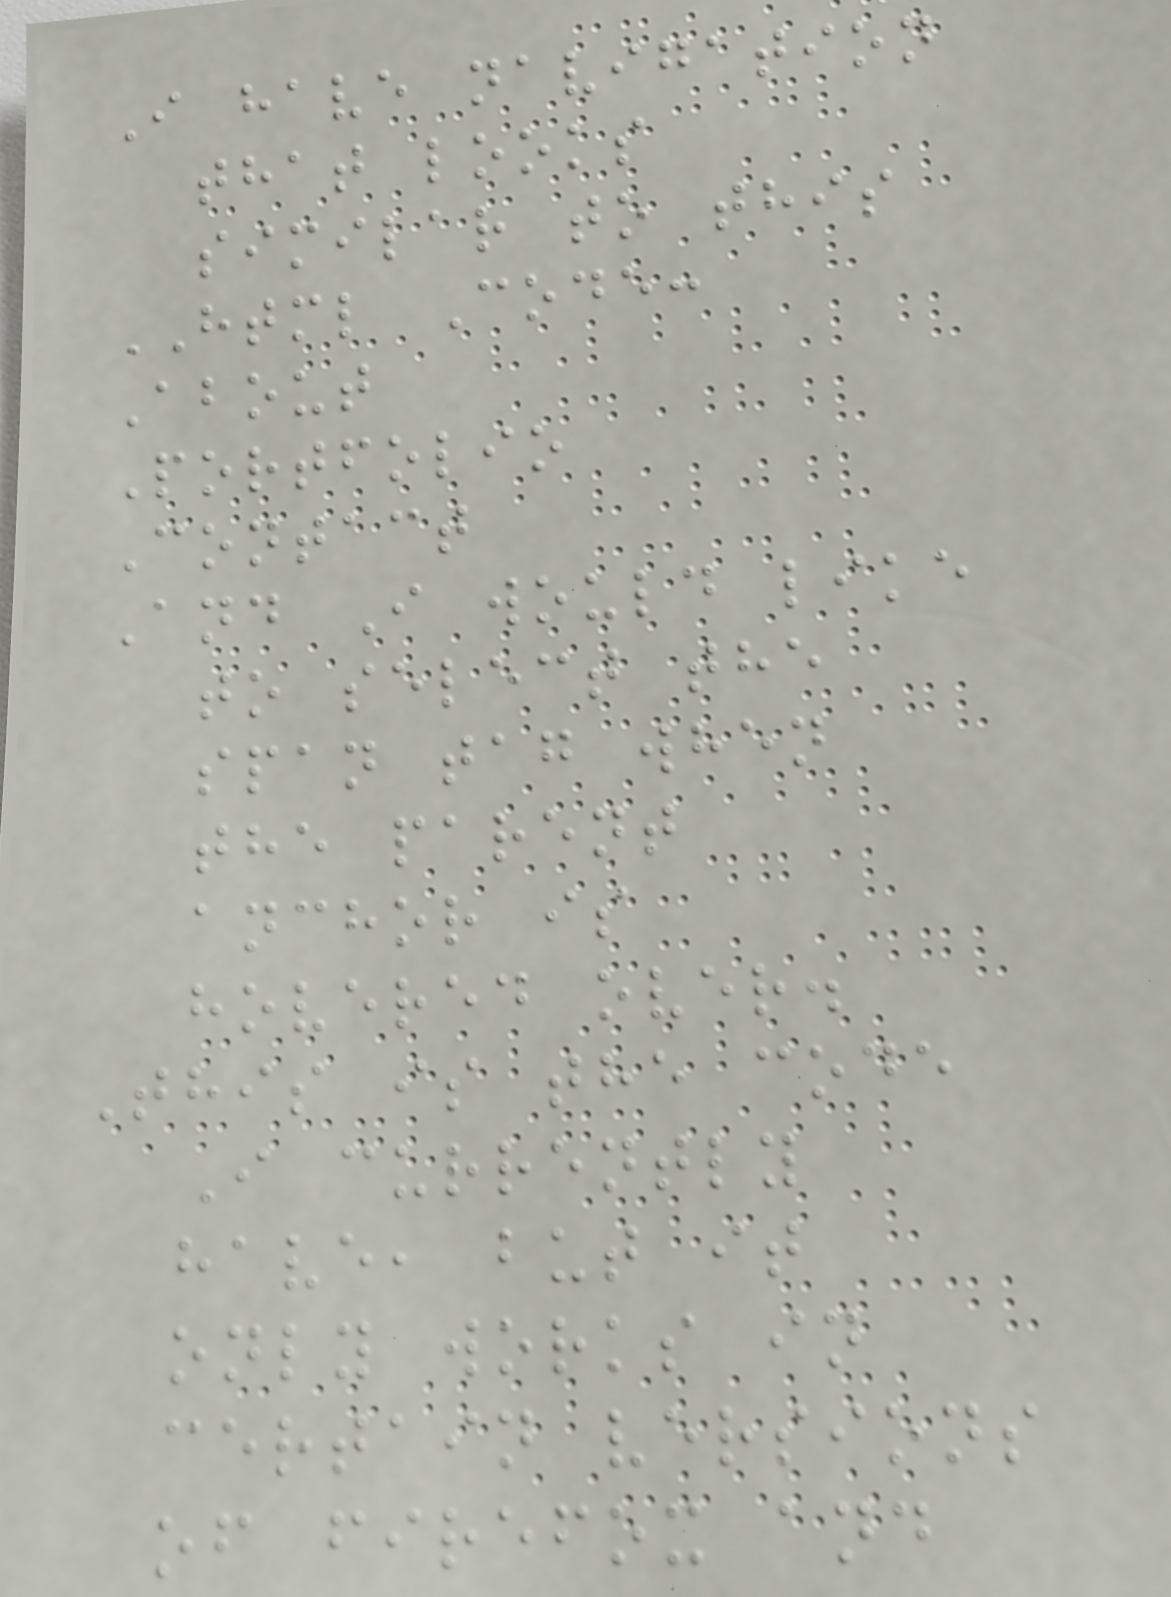I have navigation
that looks
similar to this
HTML Code:
About
Portfolio
Contact
And I would like
to select the
span tag when
the parent
anchor is
hovered over.
This is the code
I currently
have, but it
only works in
certain versions
of firefox and
